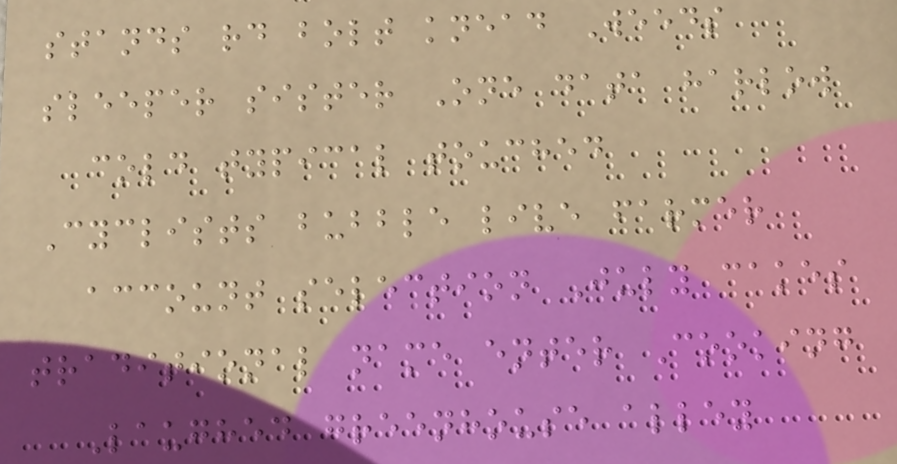stands rd bolt knead Weeds
sleeper sister One data harlow
cold typical touched
Cyclists bubble live farmer
account selection July cakes
traditional name enter Cooking
Laughed greenhouse alley
